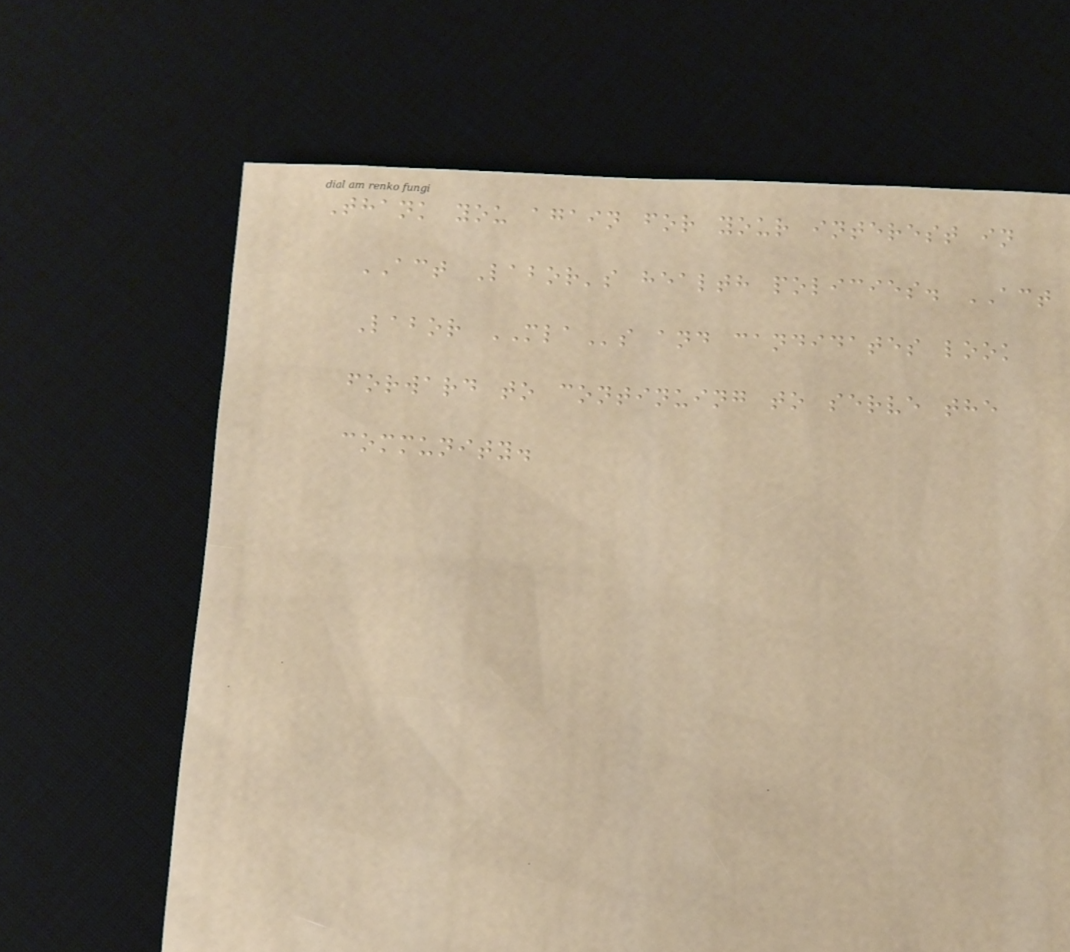Thank you again for your interest in
ACT Labor's health policies. ACT
Labor MLAs and candidates look
forward to continuing to serve the
community.
